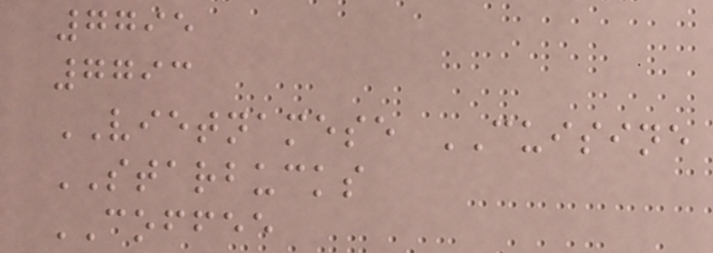7795
7793
VIETNAMESE CUISINE
STARBUCKS
COFFEE
